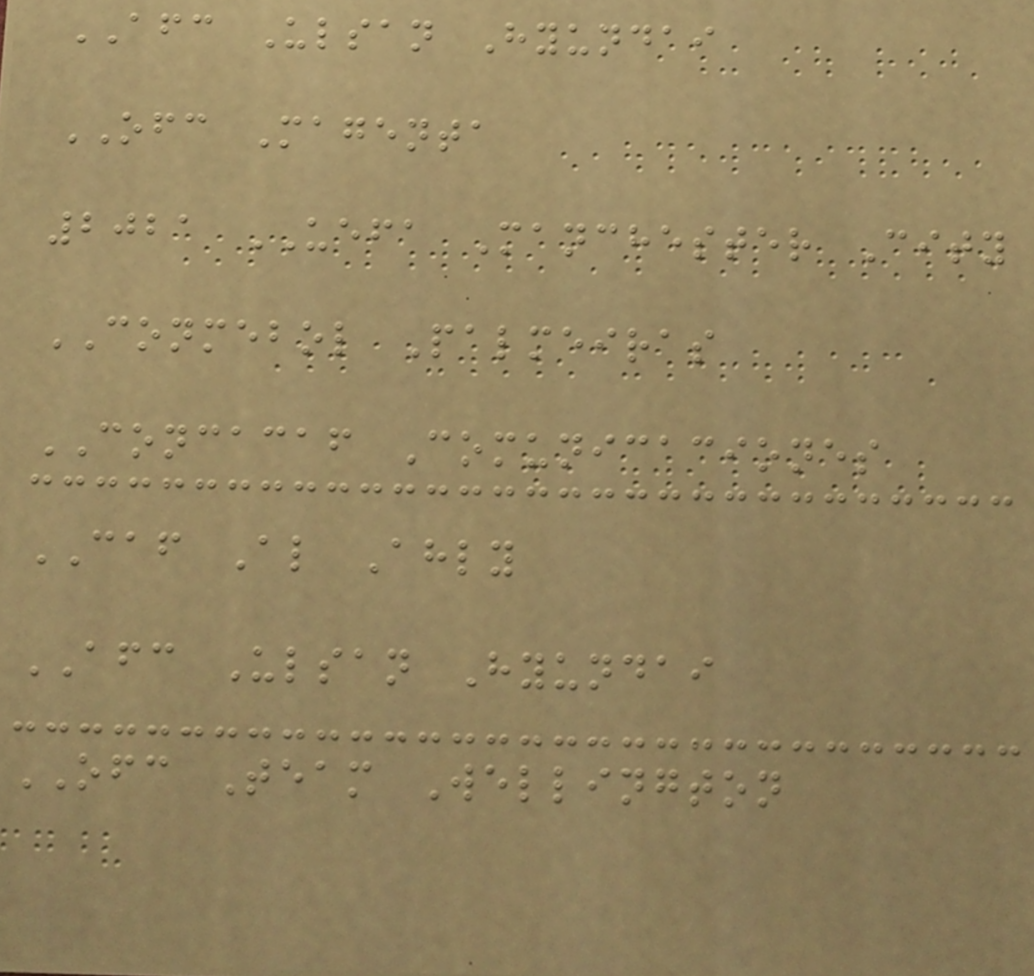AFC Ulsan Hyundai
OFC Magenta
2021 UEFA Manchester City
CONMEBOL Palmeiras
CONCACAF Comunicaciones
CAF Al Ahly
AFC Ulsan Hyundai
OFC Team Wellington
